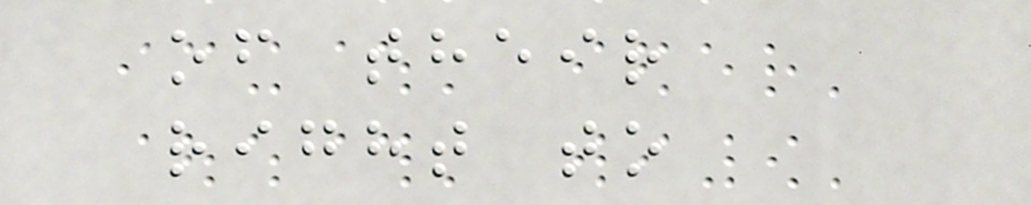of their
right to
